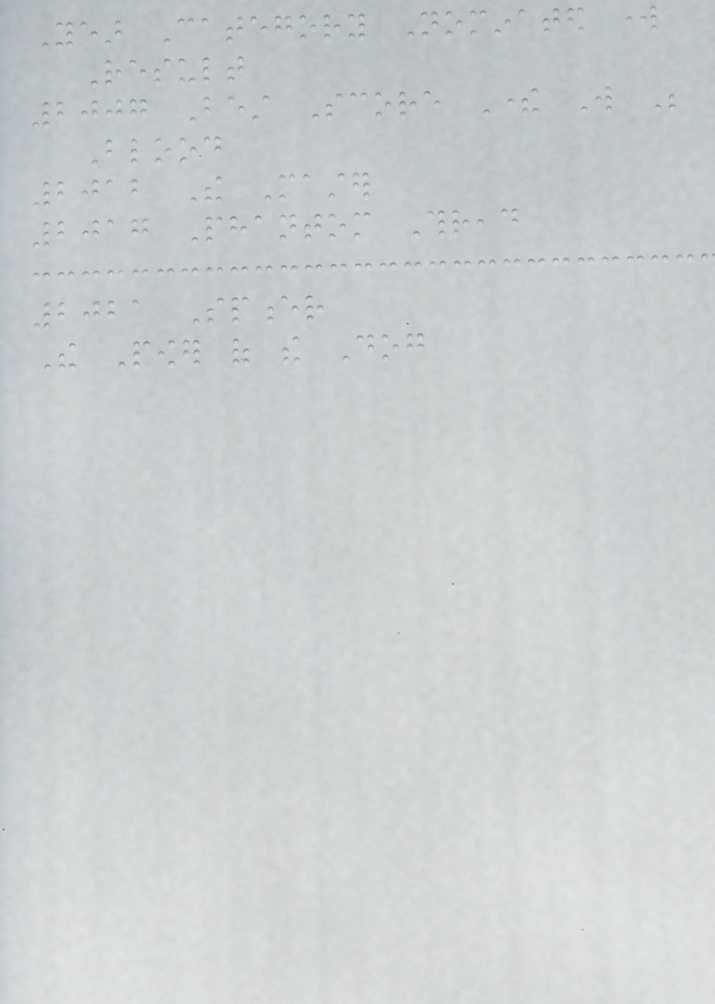Year Category Nominated work
Result
2007 Best Score There Will Be
Blood
2012 The Master
2017 Phantom Thread
2021 Spencer
The Power of the Dog
